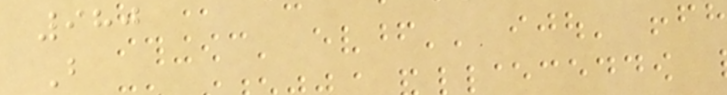980
B
